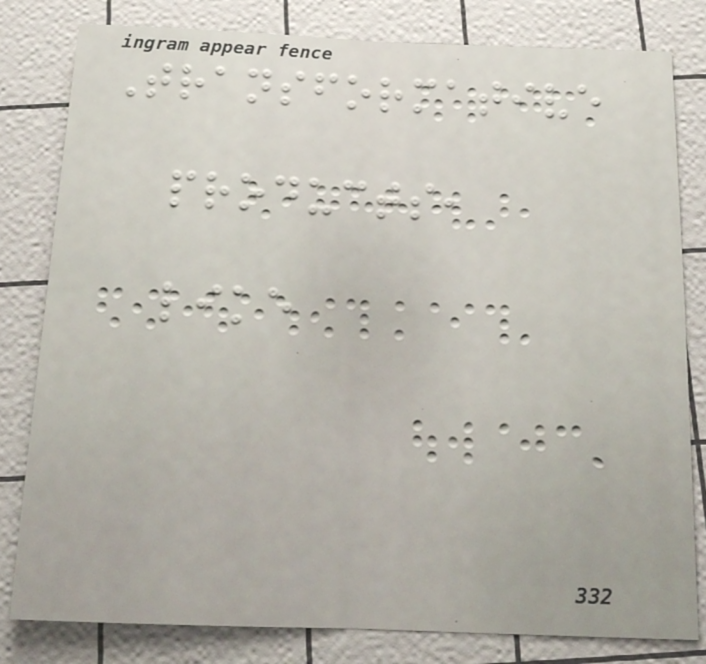Transformative
products,
like
